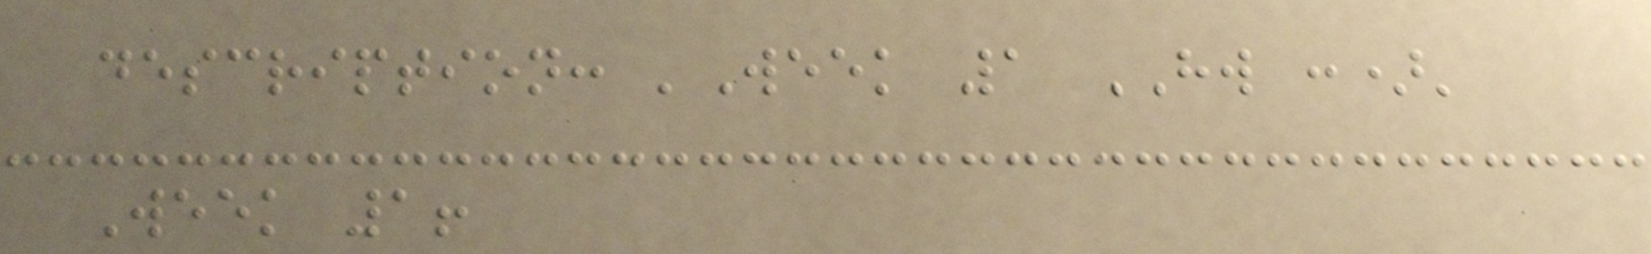description: 'Week 1 HW :)'
Week 1!
